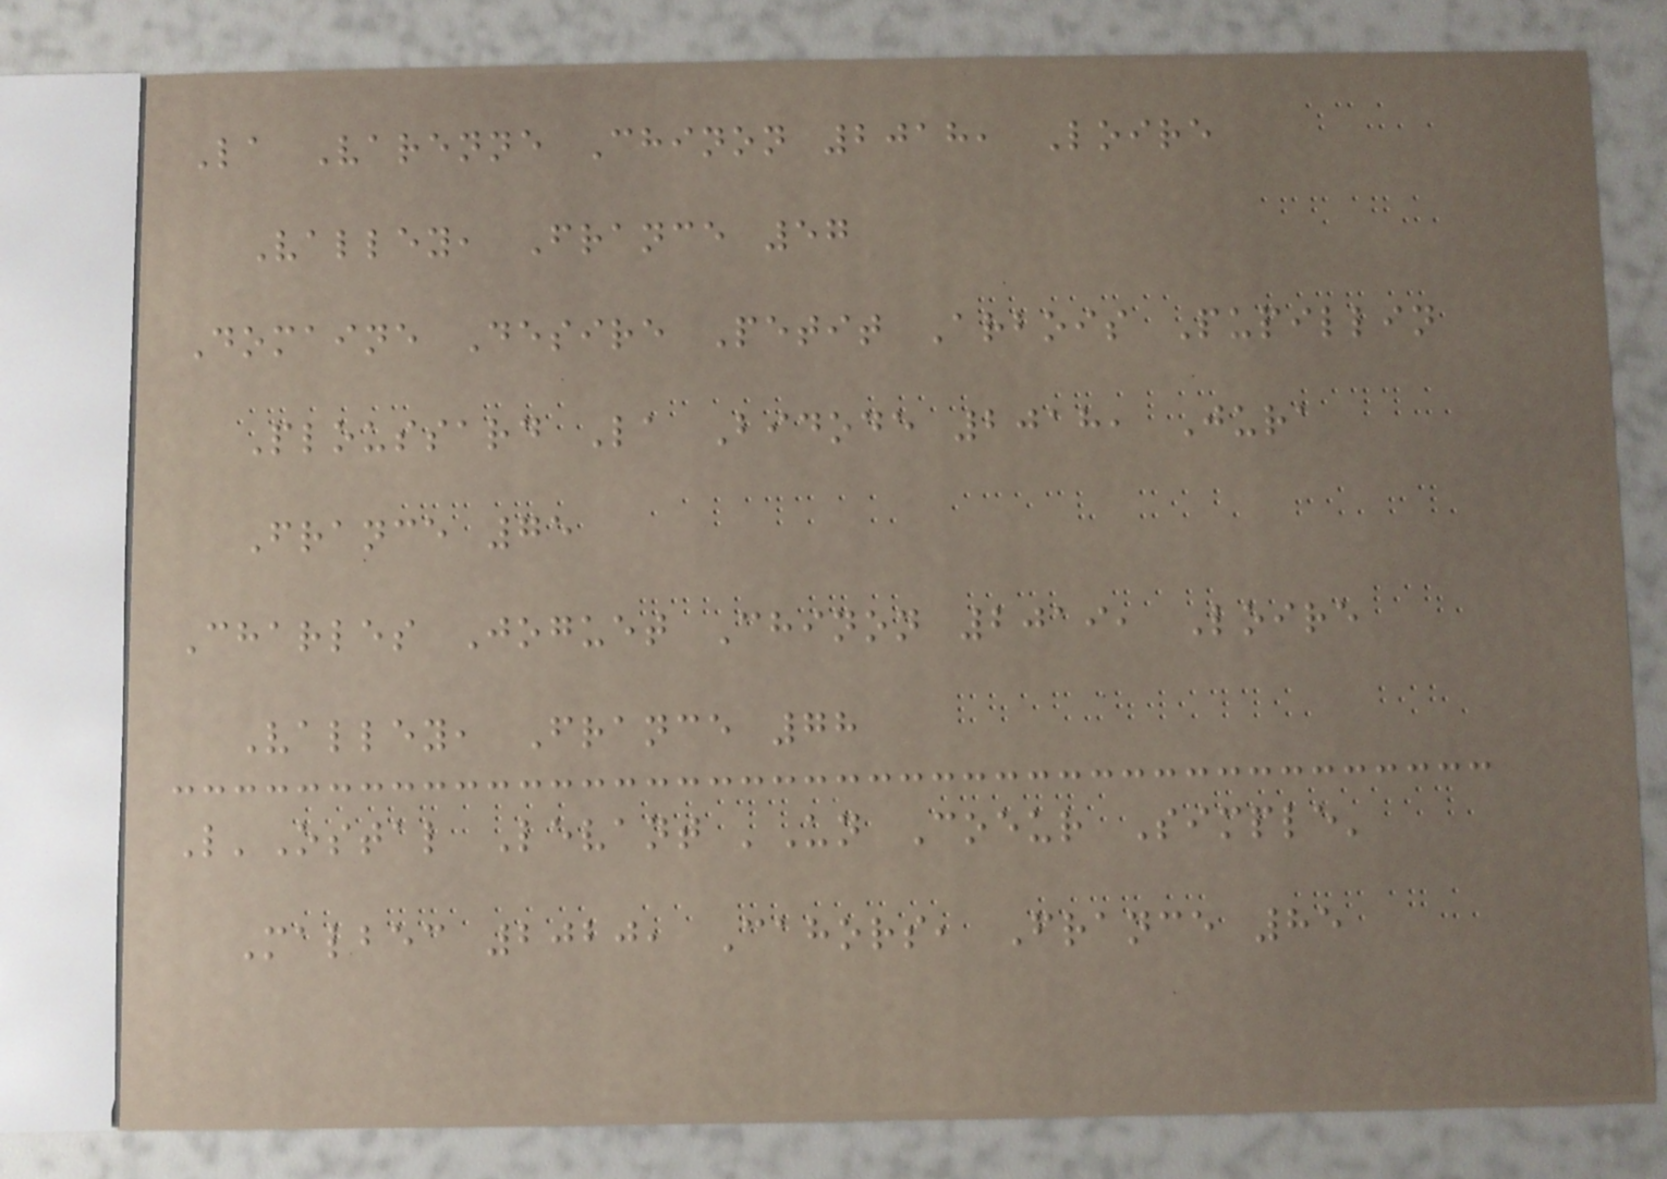La Varenne Chinon 2018, Loire
Valley, France 57
Domaine Desire Petit Arbois Pupillin
Ploussard La Bidode 2018, Jura
France 75
Charles Joguet Chinon 2019, Loire
Valley, France 78
L'Ostal Levant 'Un Coeur Simple'
Malbec 2020, Cahors, France 85
